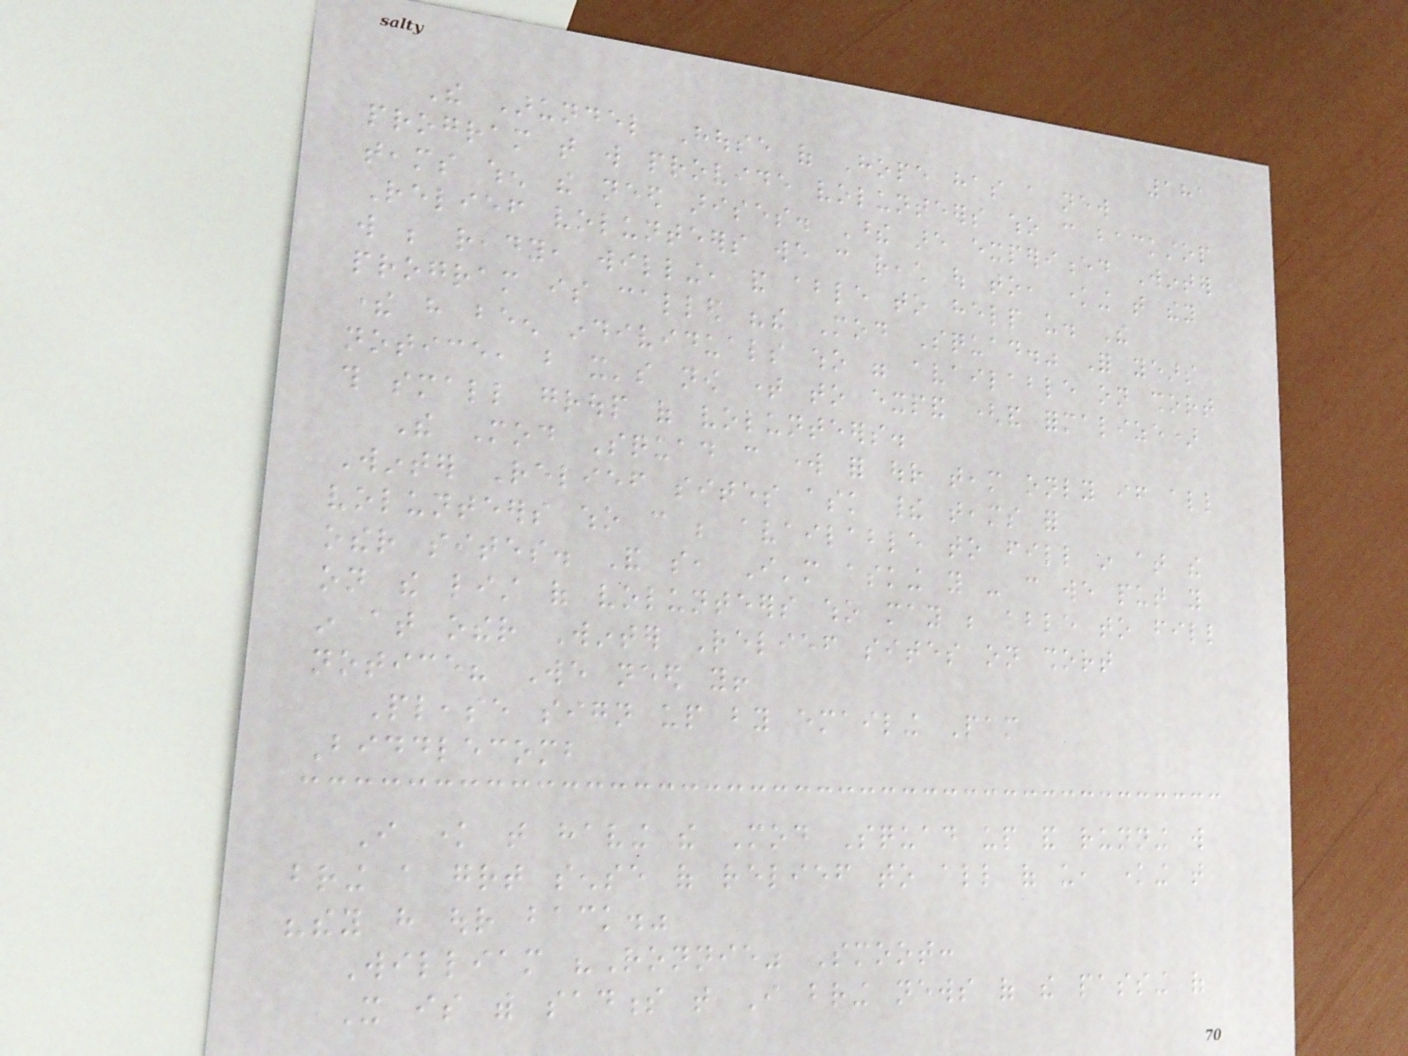181
The Arundel House of Hope has a new
program that will provide volunteers who can backstop
teams when the need arises. These are experienced Winter
Relief volunteers we can reach out to, knowing that they
will be ready, willing, and able to help us. The
program is called "the Mod Squad." For years
there have been individuals who were available on short
notice, but it's now time to expand (and formalize)
this small group of volunteers.
The Mod Squad can work for our team only if all
Winter Relief sites ask their teams for
volunteers who can be available to fill in at the
other sites. And so, I'm asking you - can we put you
on the list of volunteers who may be able to fill
in at other Winter Relief sites on short
notice? We need you!
Please sign up by emailing Pam
Biddlecomb
I know that having the Mod Squad up and running will
bring a great sense of relief to all of us, knowing that
"they have our back."
William "Ronnie" Smoot:
It is with sadness that I bring news of the passing of
